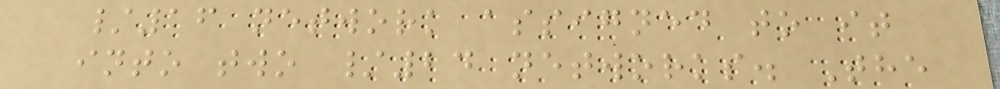/16 network assigned to it
into two /24 networks. The
